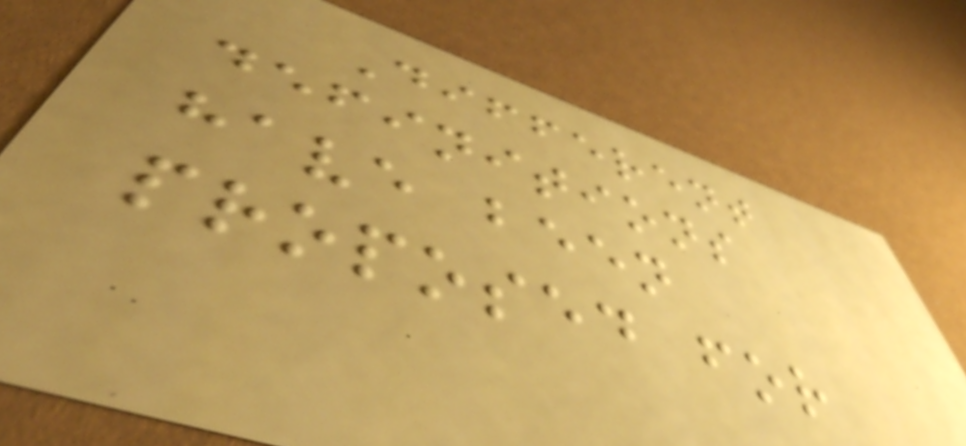Different
definitions
have been
proposed for
